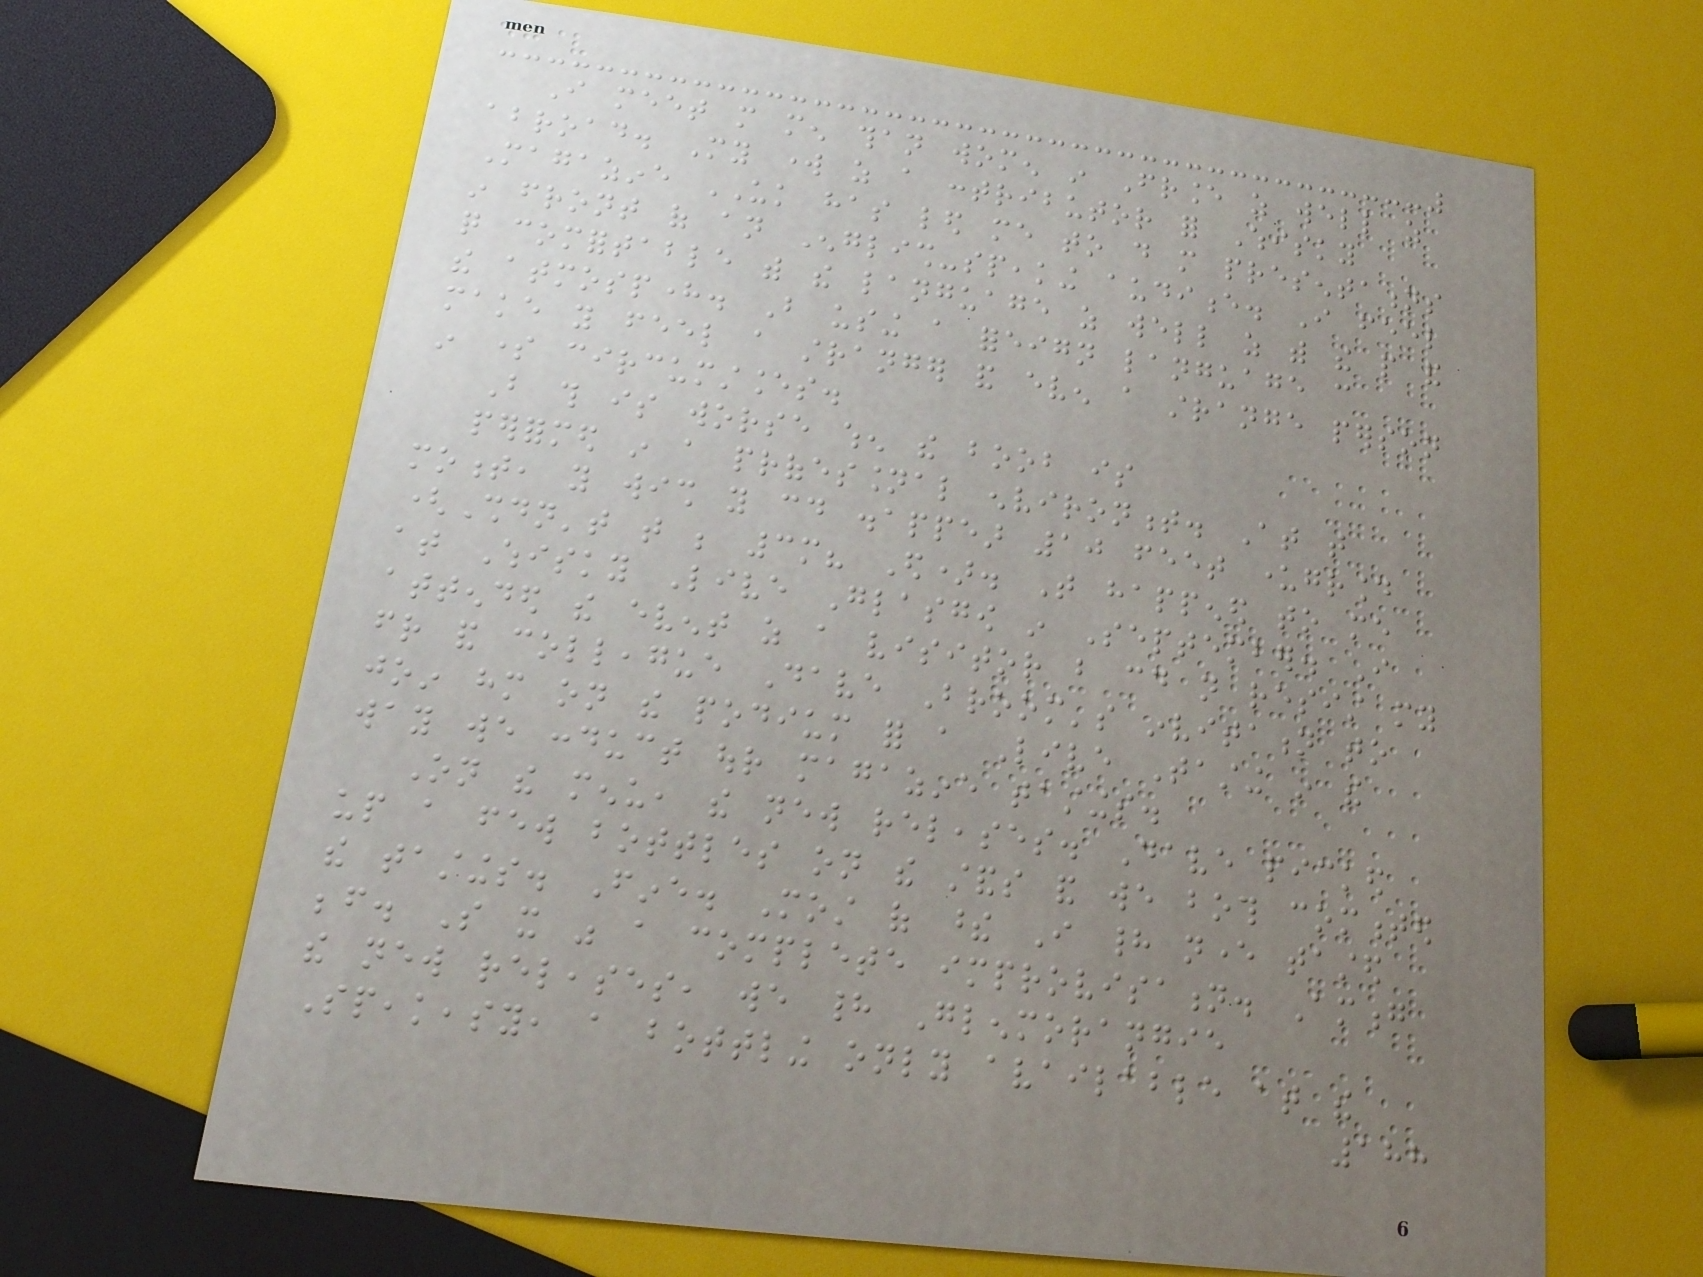I meet more men than women in France as well as
abroad. My work as a contributor for Whisky
Magazine UK has led me to do more presentations
in front of an English-speaking audience. I feel
quite comfortable with the language as well as with the people and
the atmosphere. But using a foreign language can
make you feel a stranger and even a strange person
in some circumstances.
But this is worse when the boob is
performed in a professional environment. At that
moment, you wish you could disappear 10 feet underground
(Shouldn't that be 3m? Ed). That happened to me
at Whisky Live Glasgow in September. I
attended the event as a visitor but could not resist my
friend and colleague Dave Broom's invitation to
join him on the podium for a Live Tasting in the
way we conduct our magazine tastings.
On the menu, the new releases. Dave picked
up a few bottles on the stands and we both commented
the tastings. Fine. Most of these I had never tasted
before. So it was a complete improvisation. Among
the new releases, we had Glenmorangie
Speakeasy, a bottling only available at the
188
